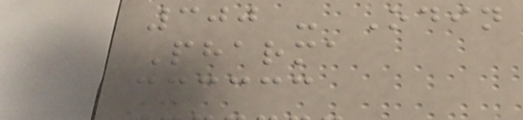300 - Odin
Pharma
